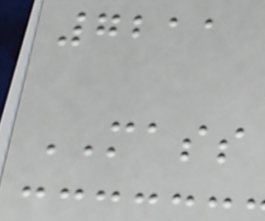7211
MASS
